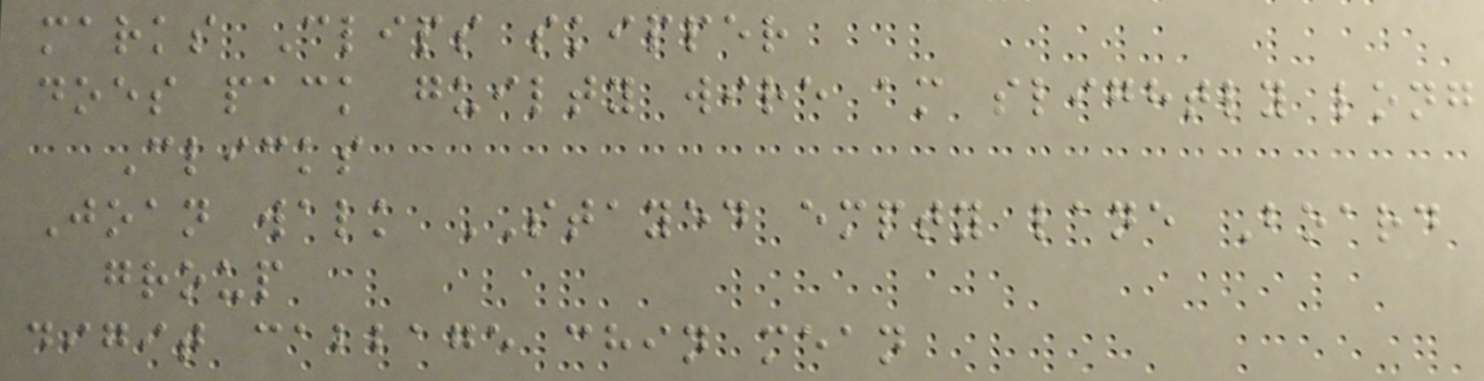marks Clips skipper
does pack guilty wire am slightly long
Clicks
Joan walk STAYED empty lane Board
group
digit cabbage chin mean
